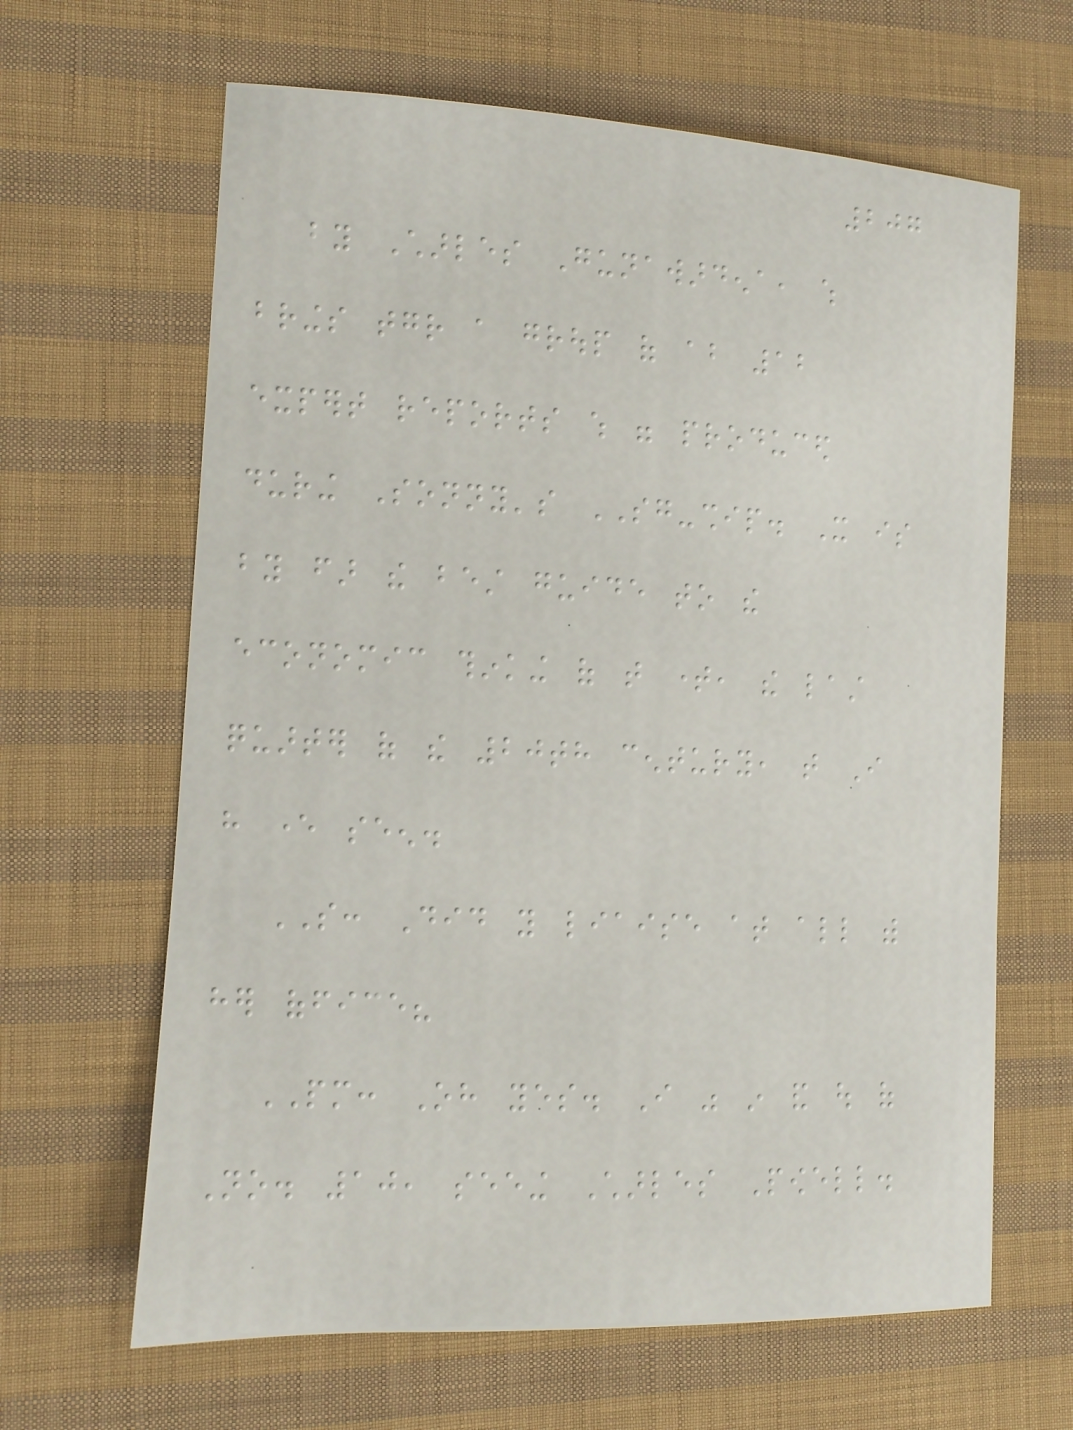207
by Charles Gunawardena, which
brings together a group of about 12
expert reports which were produced
during Sonny's SG-ship. It is
by far the best guide to the
economic thinking of that time, the last
quarter of the 20th century, that I
have ever seen.
SO: Did you liaise at all with
her office?
PM: Oh yes. I was in and out of
No. 10, seeing Charles Powell.
